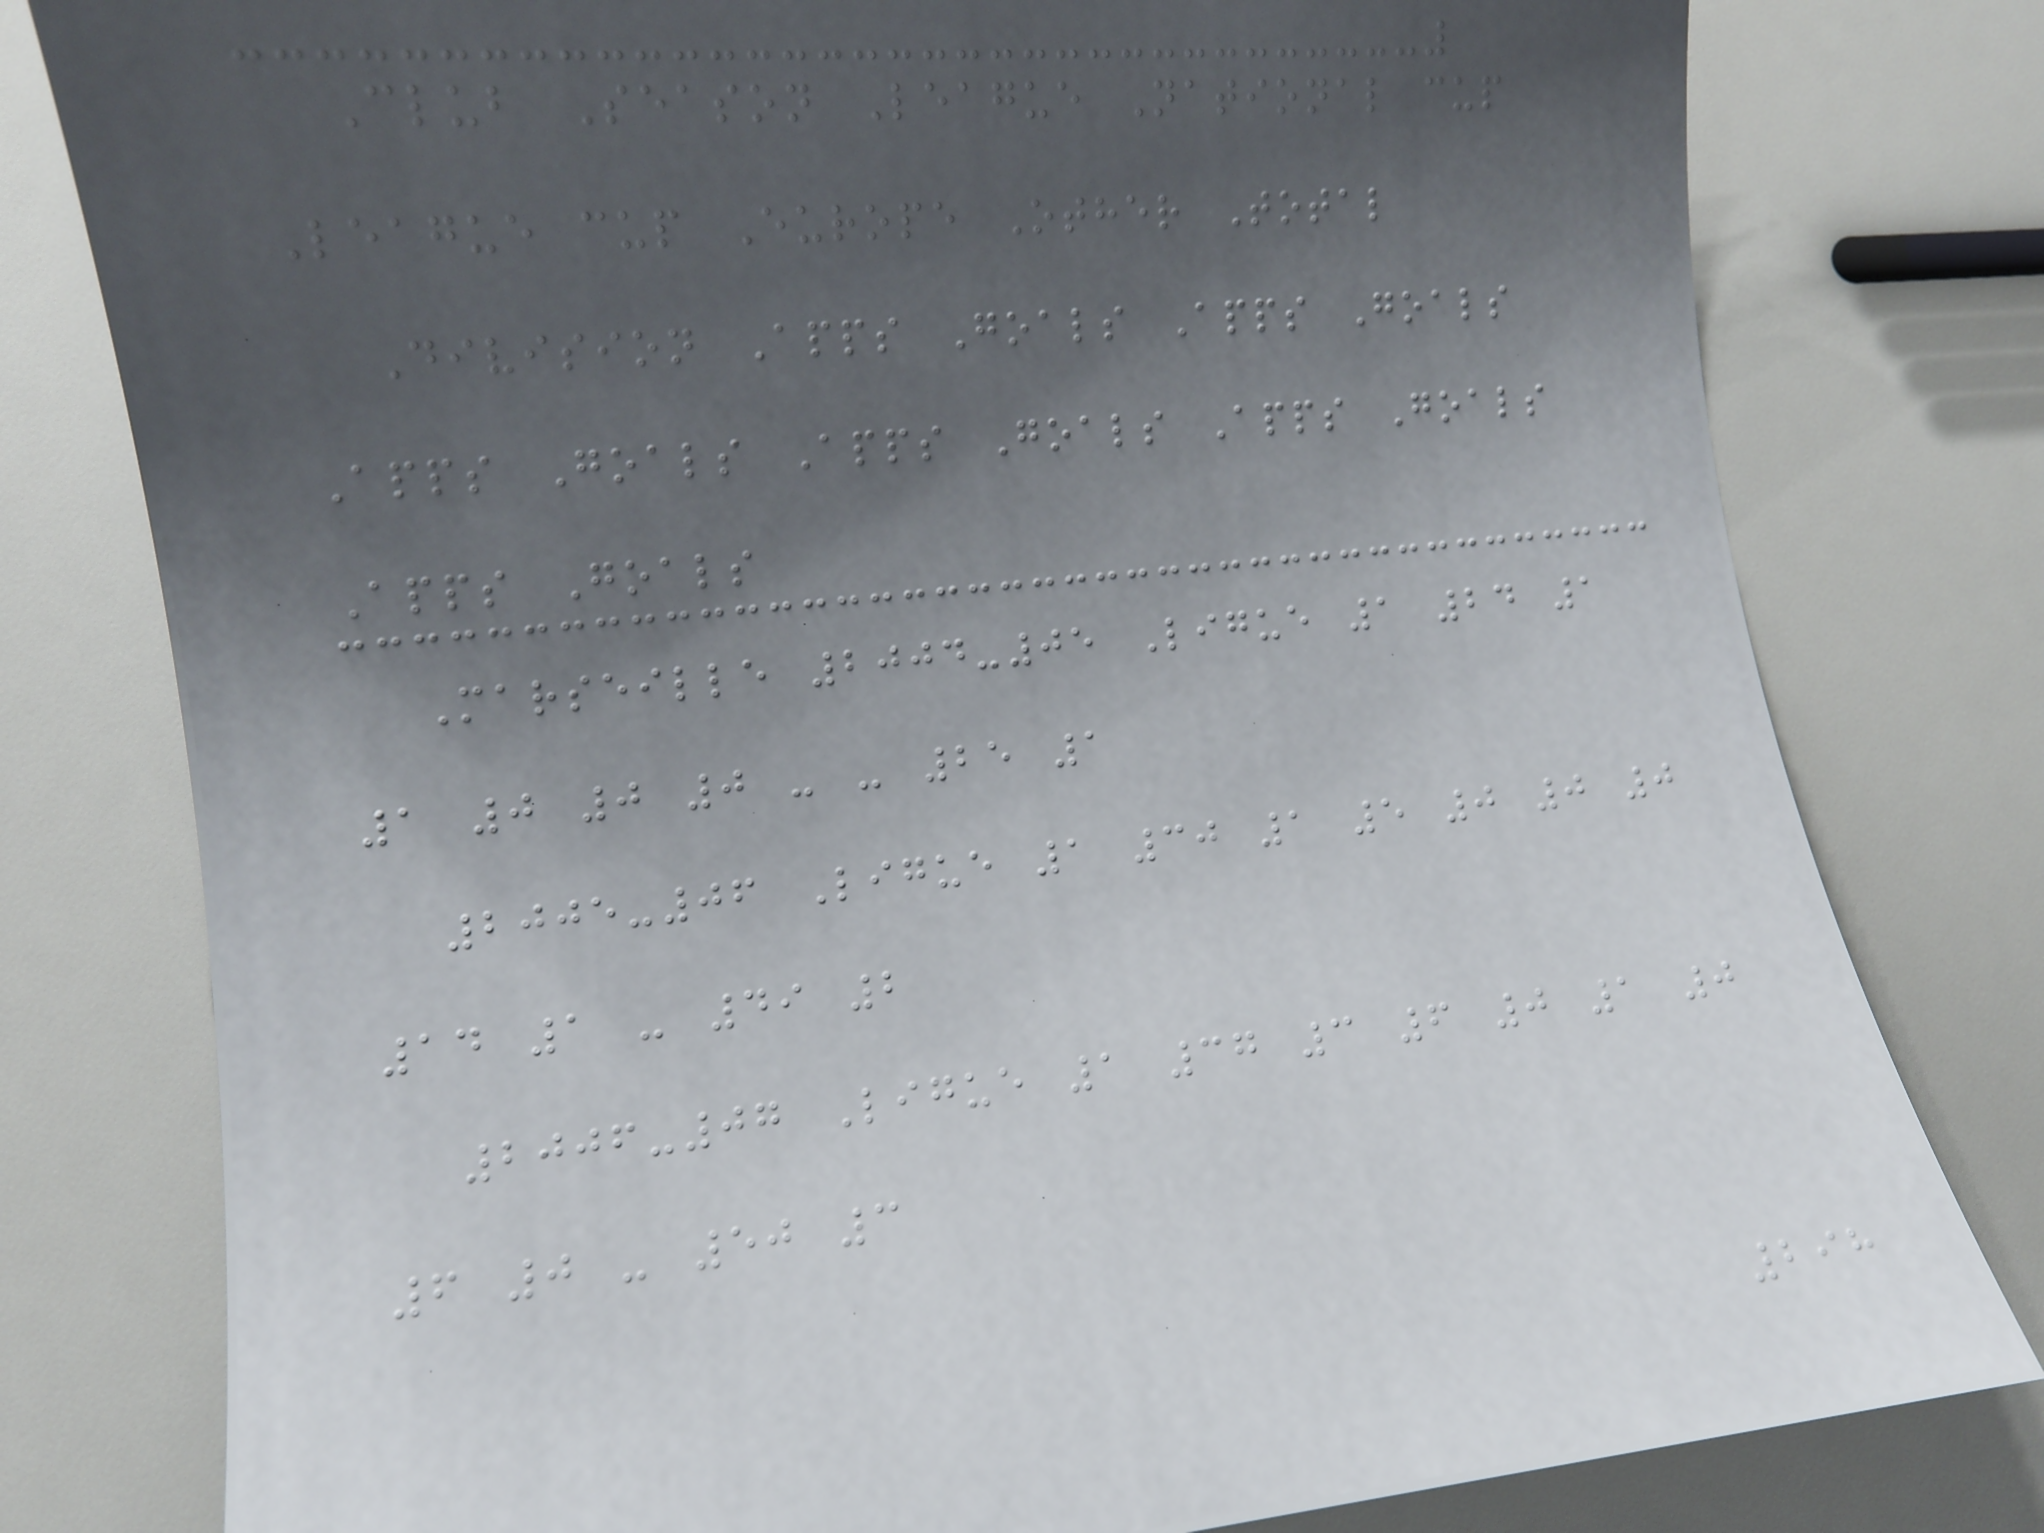Club Season League National cup
League cup Europe Other Total
Division Apps Goals Apps Goals
Apps Goals Apps Goals Apps Goals
Apps Goals
Marseille 2004-05 Ligue 1 24 1
1 0 0 0 - - 25 1
2005-06 Ligue 1 30 1 5 0 0 0
14 1 - 49 2
2006-07 Ligue 1 37 3 6 0 1 0
6 0 - 50 3
298
